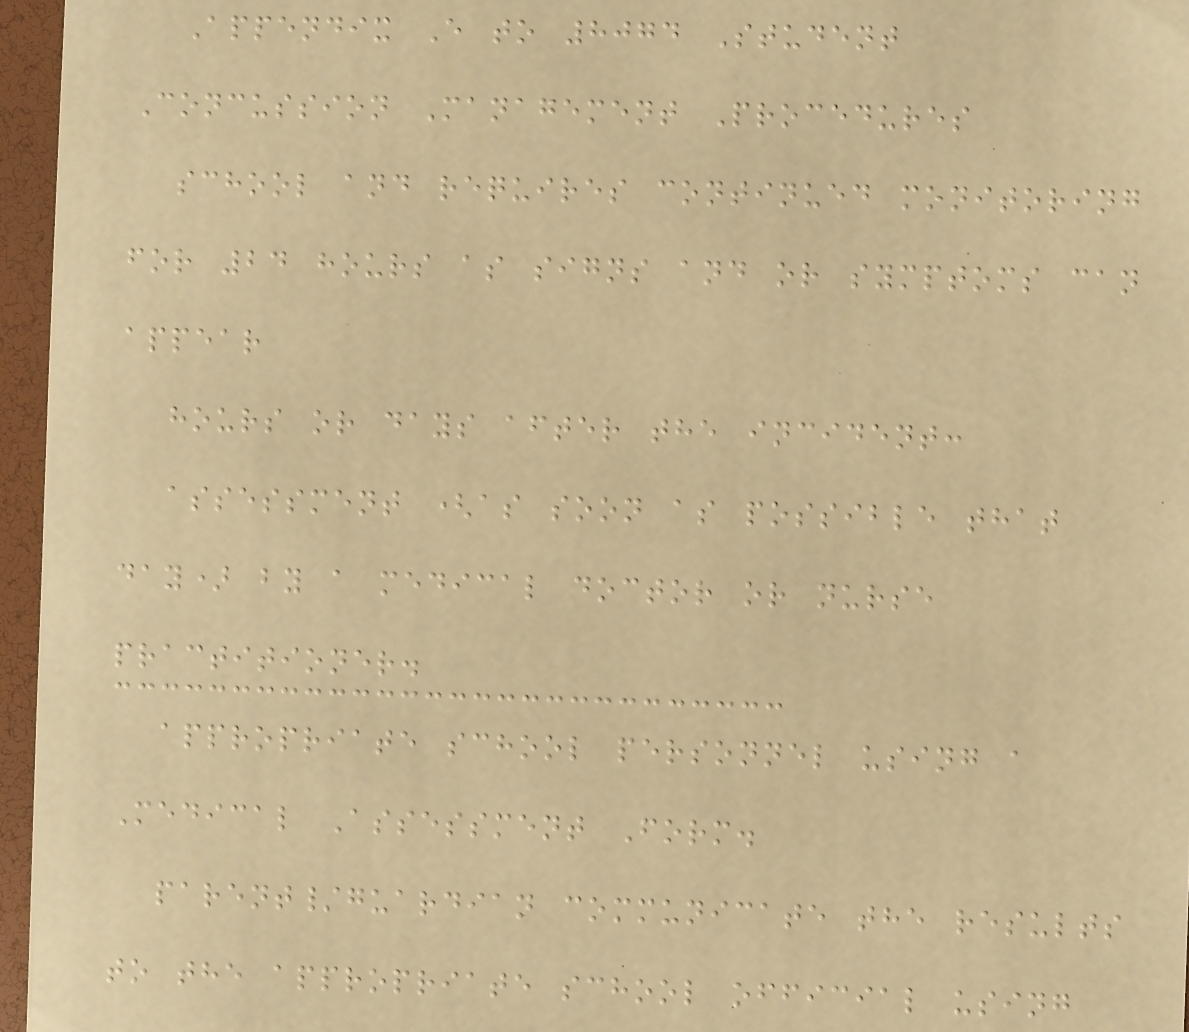Appendix E to 8074 Student
Concussion Management Procedures
school and requires continued monitoring
for 24 hours as signs and or symptoms can
appear
hours or days after the incident:
assessment (as soon as possible that
day) by a medical doctor or nurse
practitioner.
appropriate school personnel using a
Medical Assessment Form.
parent/guardian communicate the results
to the appropriate school official using
